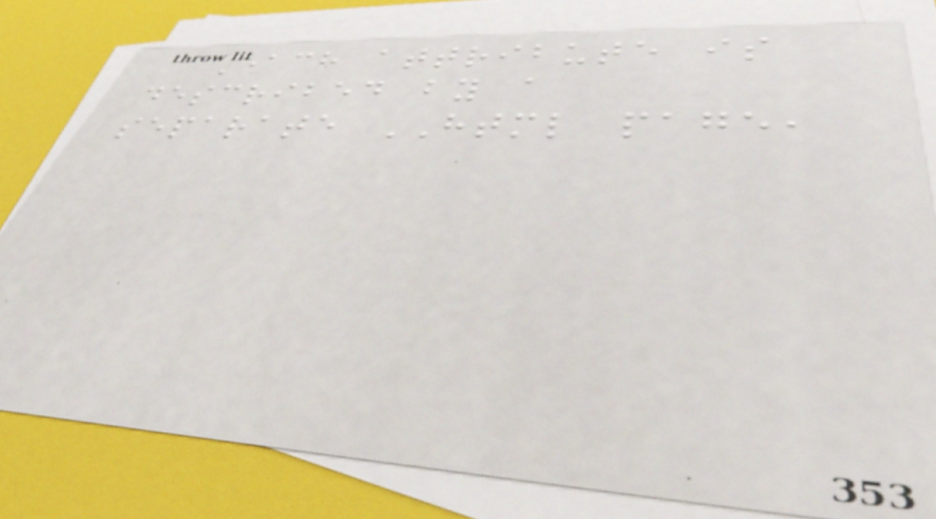Each attribute is
described by a
separate HTML page,
